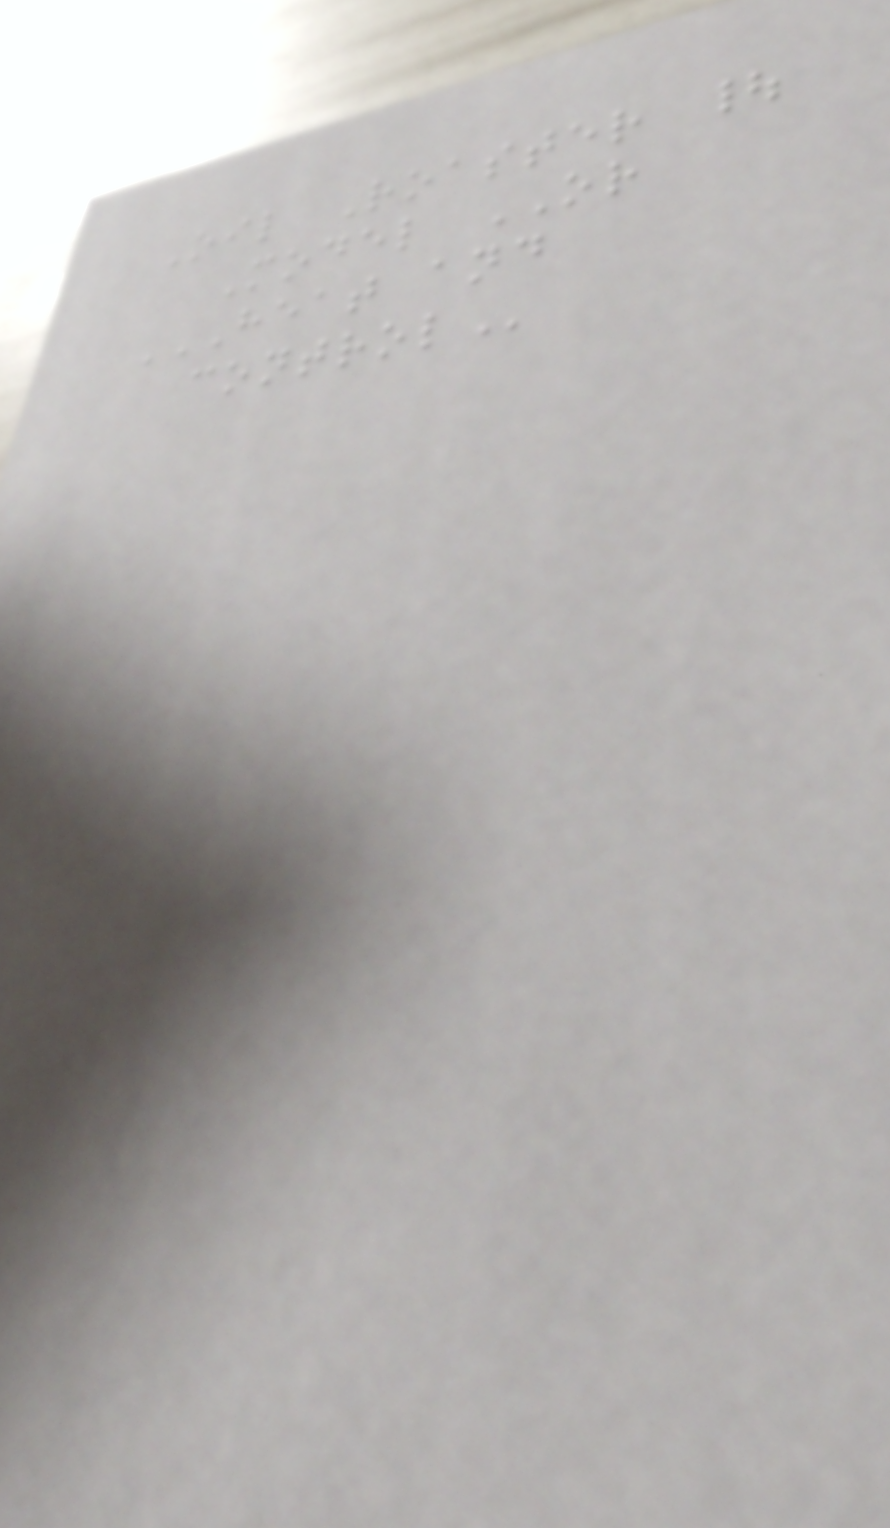Oil Roaster |
Model OR
HEAT AND
CONTROL
